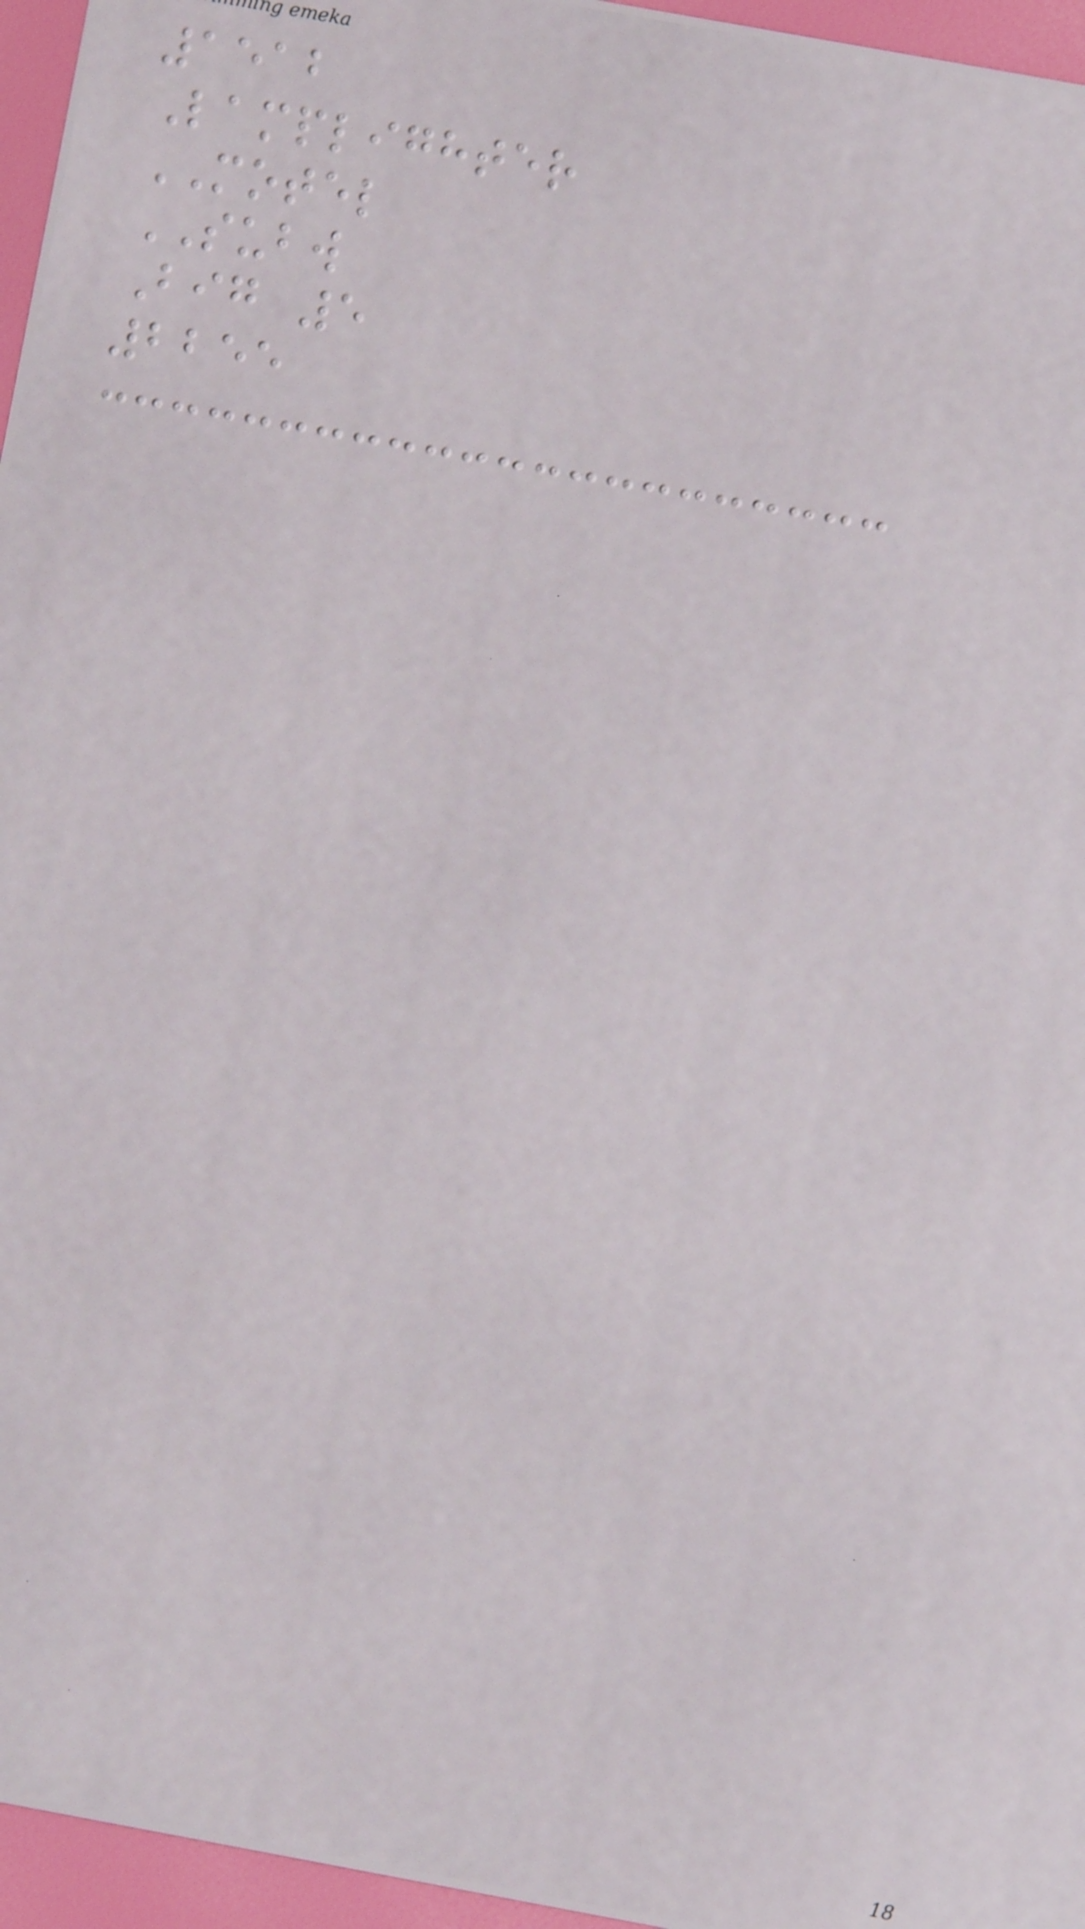1512
Lamplighter
MOTEL
SUBW
Big 5
2255
